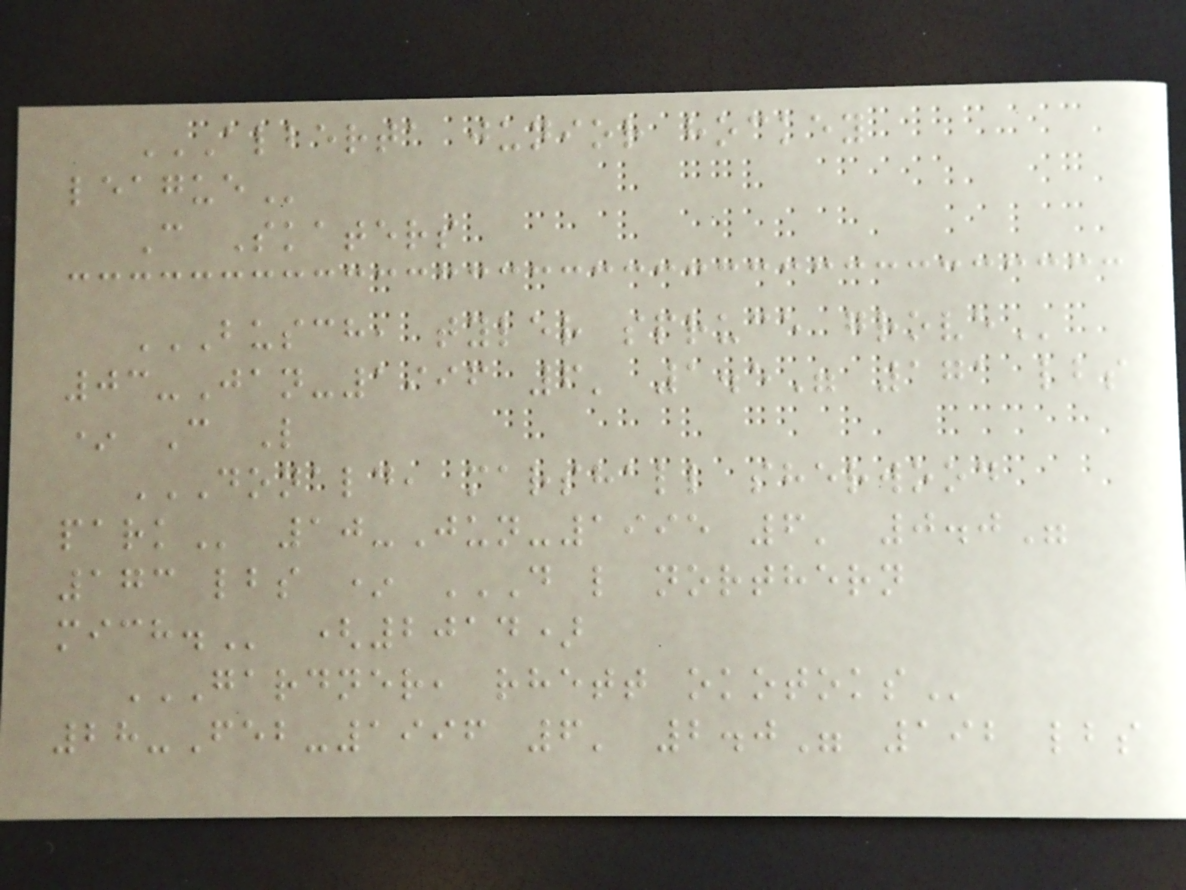ALBERTA JUNIOR HOCKEY
LEAGUE
C Skaters
BUSCH, TYLER SPRUCE GROVE
03-Jan-1996 6' 1.5" 171 lbs
* C L
DONALD, MARSHALL SHERWOOD
PARK 10-Jun-1995 6' 0.0"
173 lbs * D L NORTHERN
MICH. (2014)
GARDNER, RHETT OKOTOKS
28-Feb-1996 6' 2.0" 192 lbs
